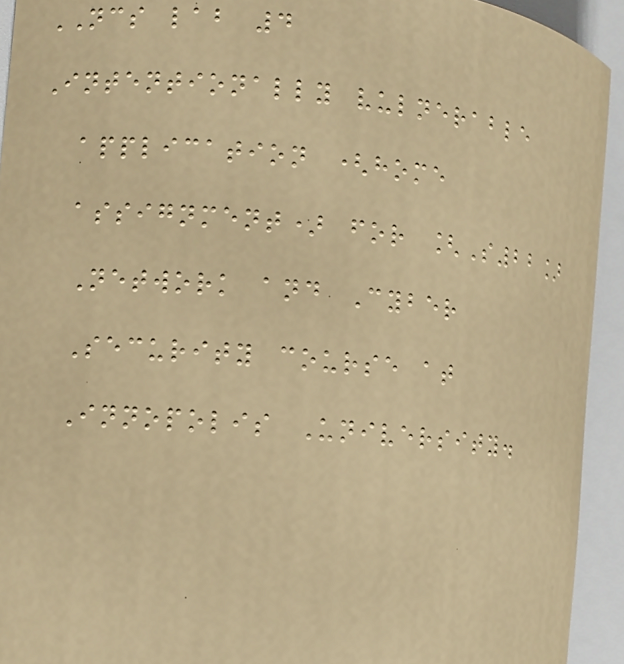NCS lab 4
Intentionally vulnerable
application (home
assignment) for [S22]
Network and Cyber
Security course at
Innopolis University.
